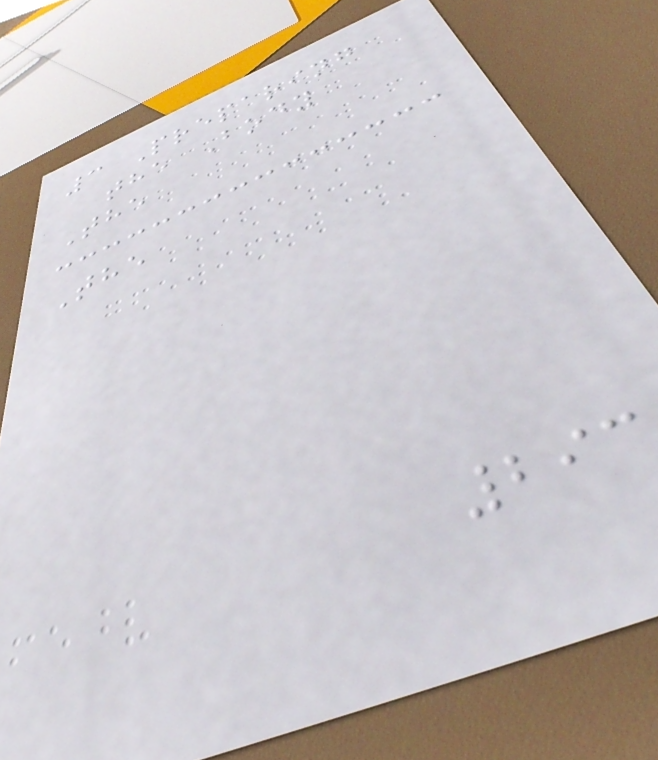3 Preparing
the Body
The
The
293
